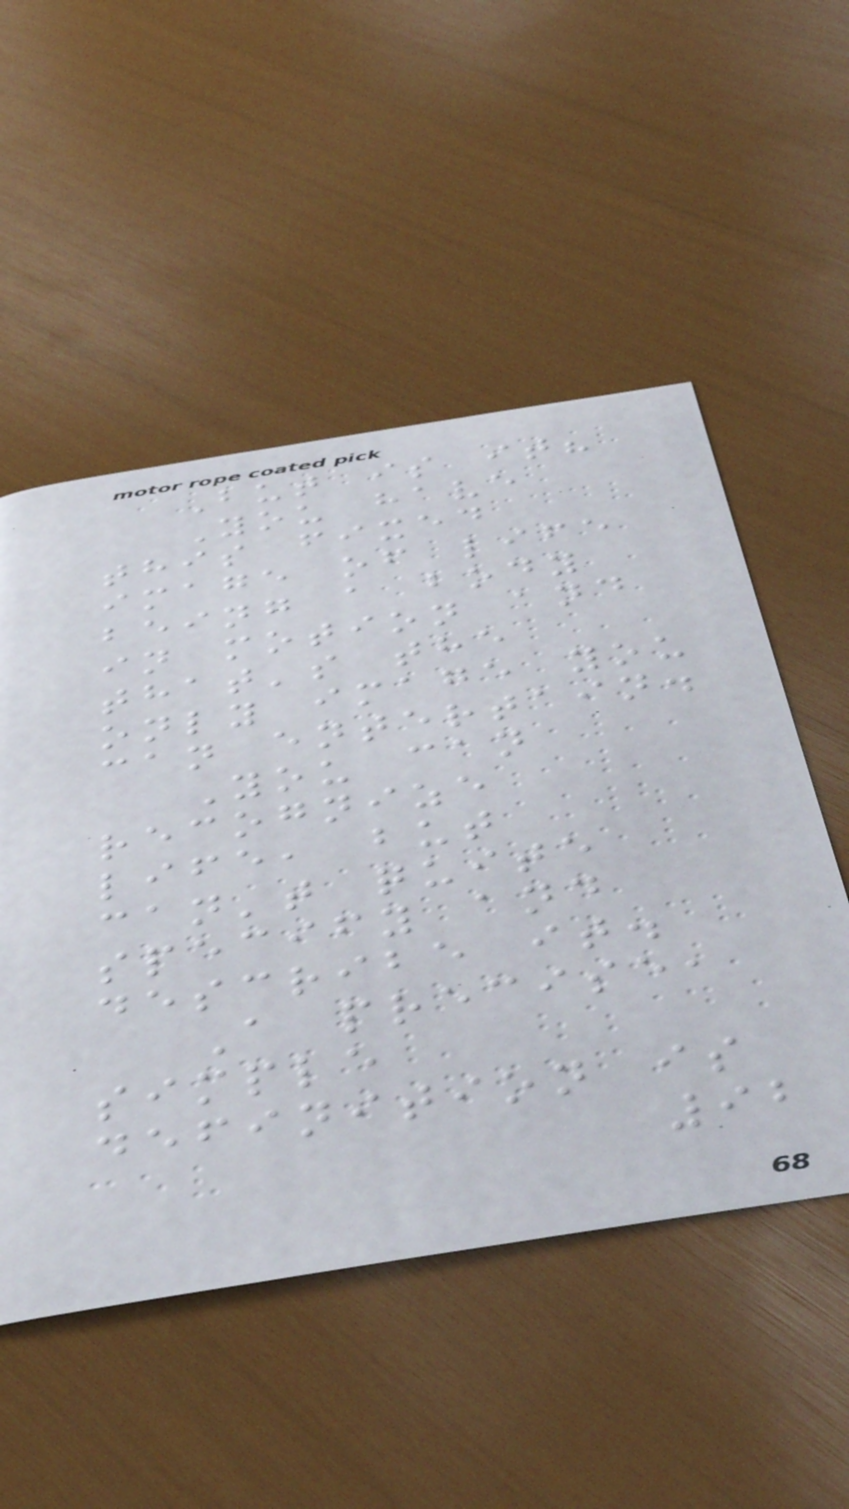But is it?
You have
this fixed
image of life
being a body
in motion and
that's the
only image you
can entertain.
You can
recognize
life, but
can't quite
specify and
describe it.
A precise,
simple
definition is
92
